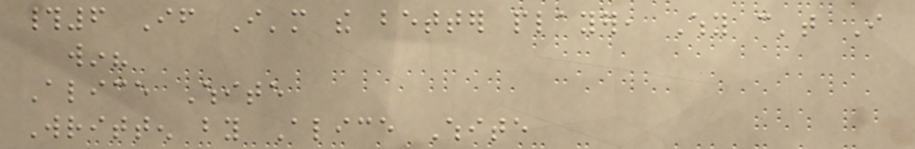#6 If I'm the better player, Why can't I
win?
Alice White
Written by Alice White
